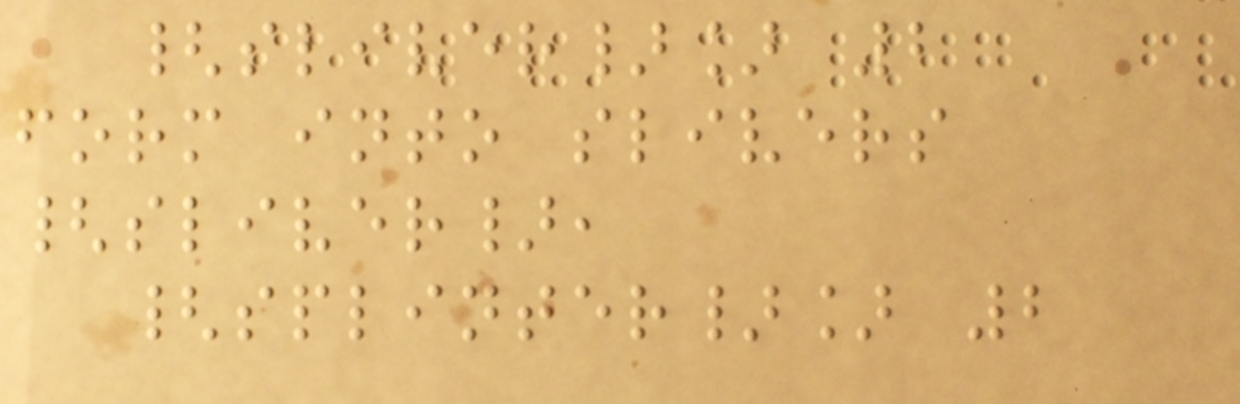{sliver}] 2
form into slivers
{sliver},
{splinter}] 2
